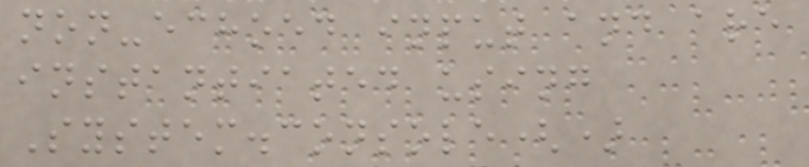non-echoed input and are
instantiated using
System.console()
